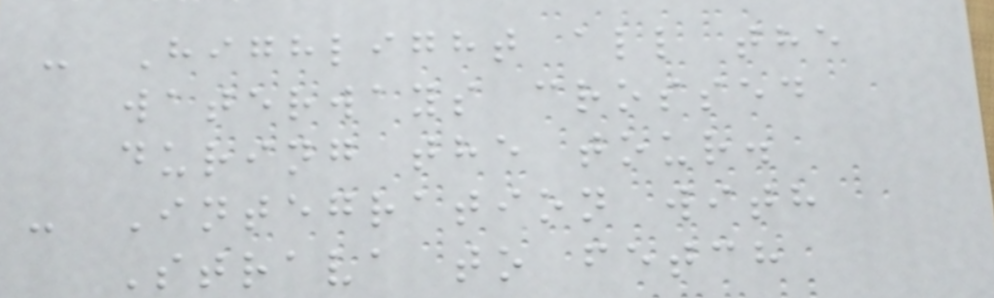- Highlight all the
waterways crossed
during the tour.
- Integration with
Strava to fetch
